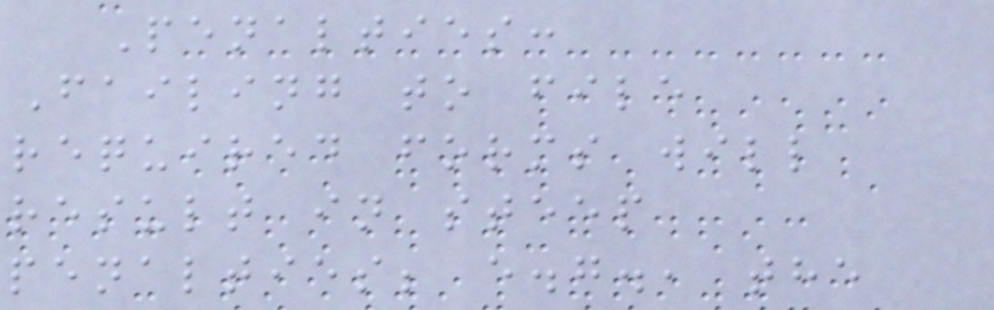Penalties:
Failing to file
required forms will
result in steep
penalties; e.g., the
